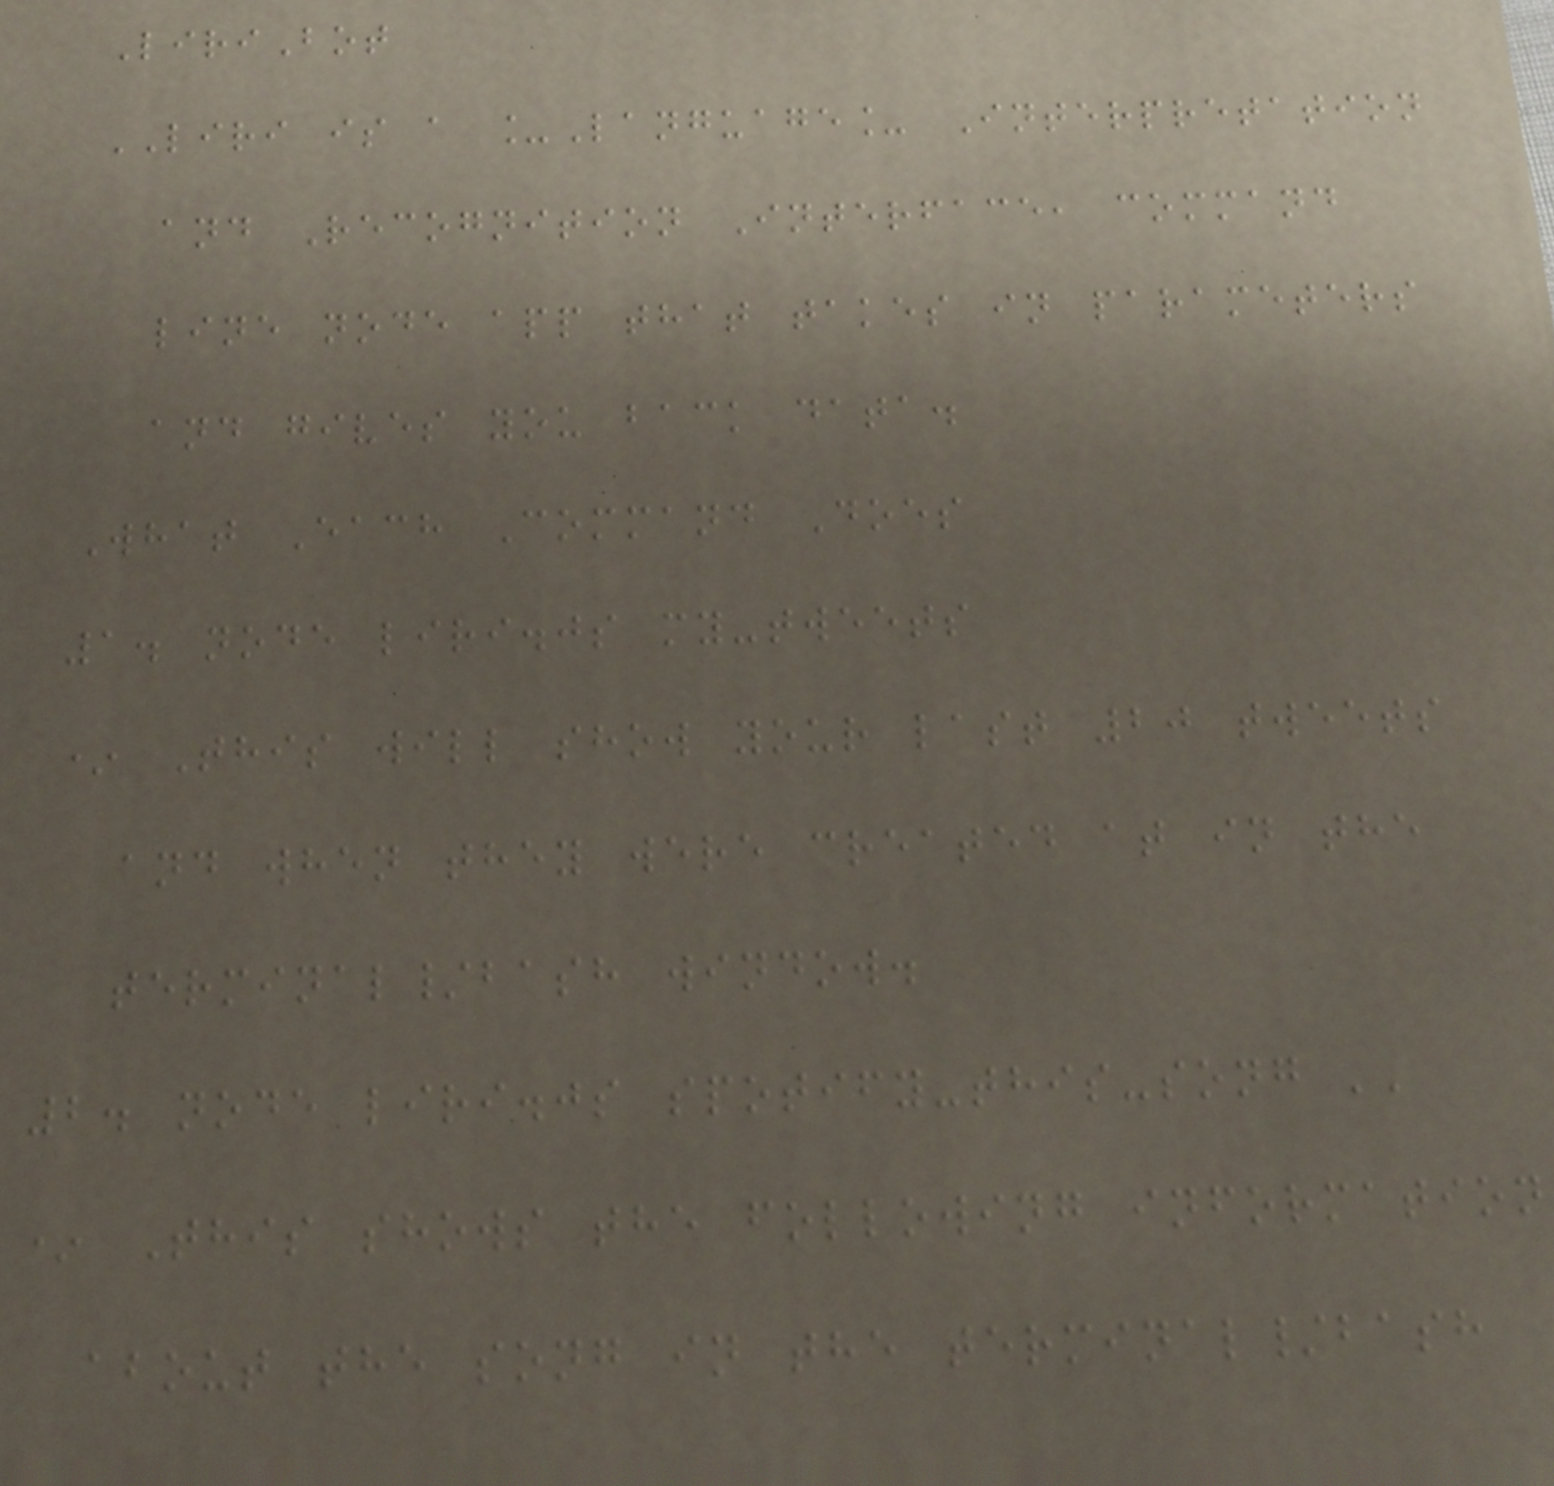LiriBot
LIRI is a _Language_ Interpretation
and Recognition Interface, command
line node app that takes in parameters
and gives you back data.
What Each Command Does
1. node liri.js my-tweets
* This will show your last 20 tweets
and when they were created at in the
terminal/bash window.
2. node liri.js spotify-this-song ''
* This shows the following information
about the song in the terminal/bash
